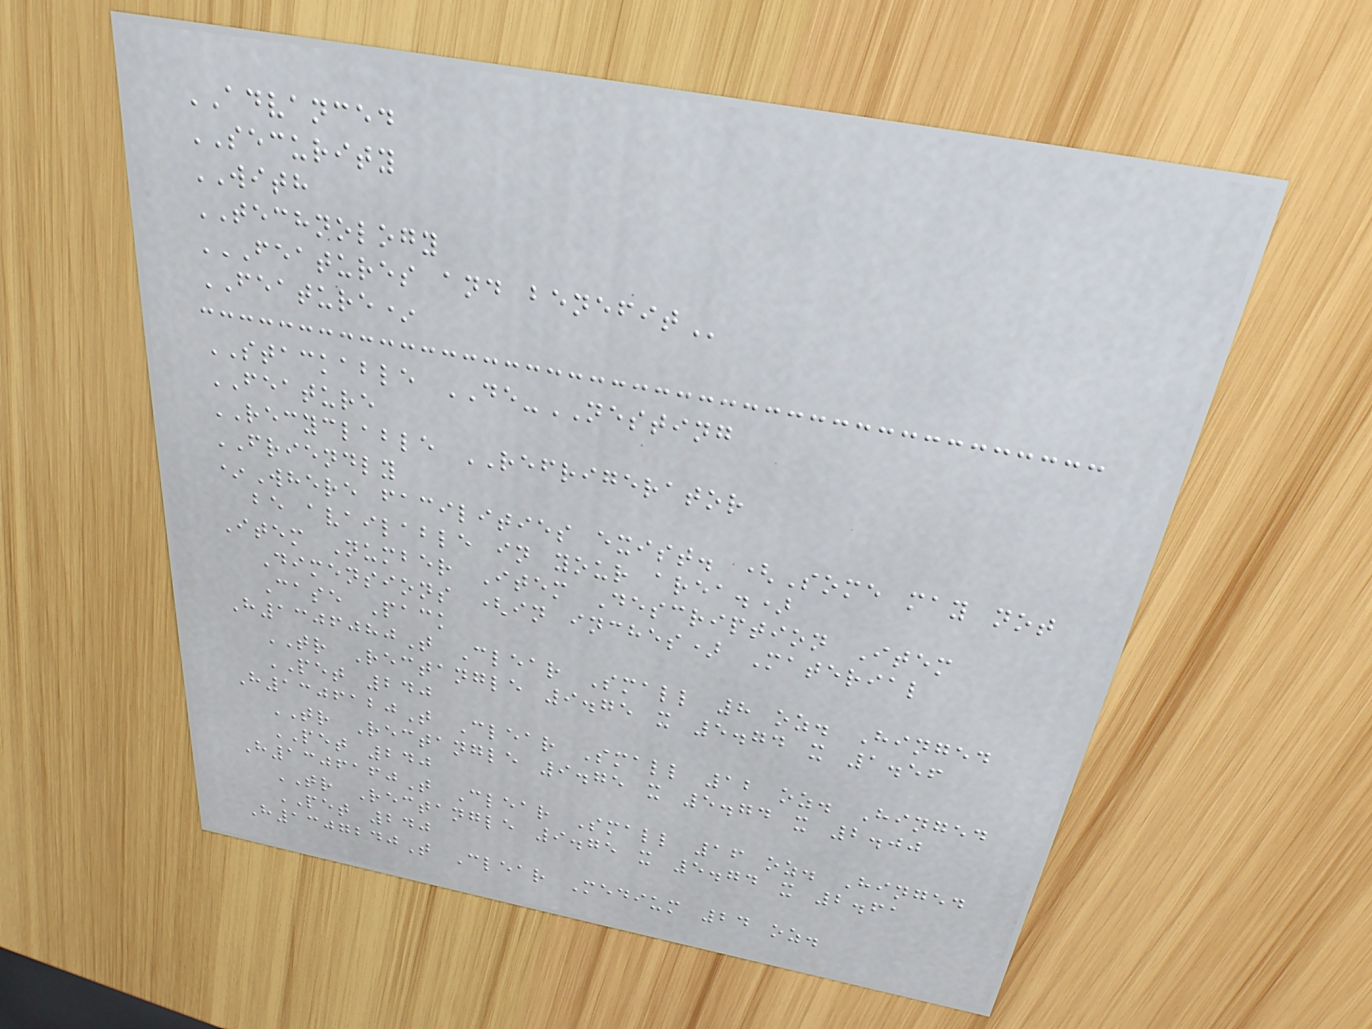ADVANCED
SECURITY
WITH
TECHNOLOGY
FEATURES AND BENEFIT
FEATURE*
STACKABLE DE-NESTING
FEATURE
RECYCLABLE REFRIGERATOR
FRIENDLY
*Where facilities exist. (Some may not
be available in your area.)
Item Number Item Description Item
Dimensions (in inches) Material
Case Pack
H1306080T Clear Small 8 oz. Hinged
TR Rectangle 9.75 x 5.74 x 1.56
PET 240
H1306120T Clear Small 12 oz. Hinged
TR Rectangle 9.75 x 5.74 x 2.00
PET 240
H1306160T Clear Small 16 oz. Hinged
TR Rectangle 9.75 x 5.74 x 2.61
PET 240
H1307240T Clear Medium 24 oz.
